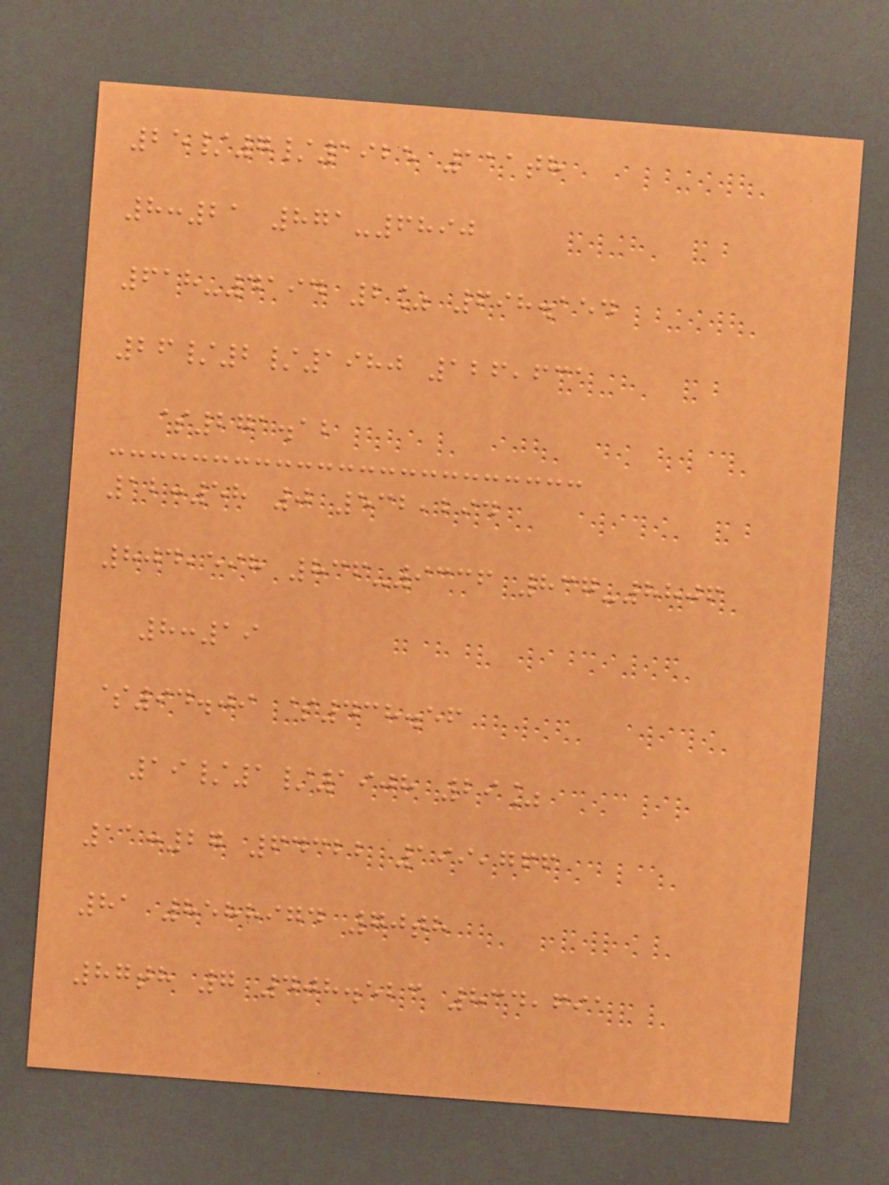25/7/1925 111th
8:21 871-6890
618-4194 2% 698.154
26/2/1980 126,631
$271.12
12:58 0 532,294
804,598 836-9336 837-8806
8:19
$94.09 $438.56
19/1/1908 29%
11:27 64322 199,766
81 8588974 70th
87th 7 408.523 834,691
